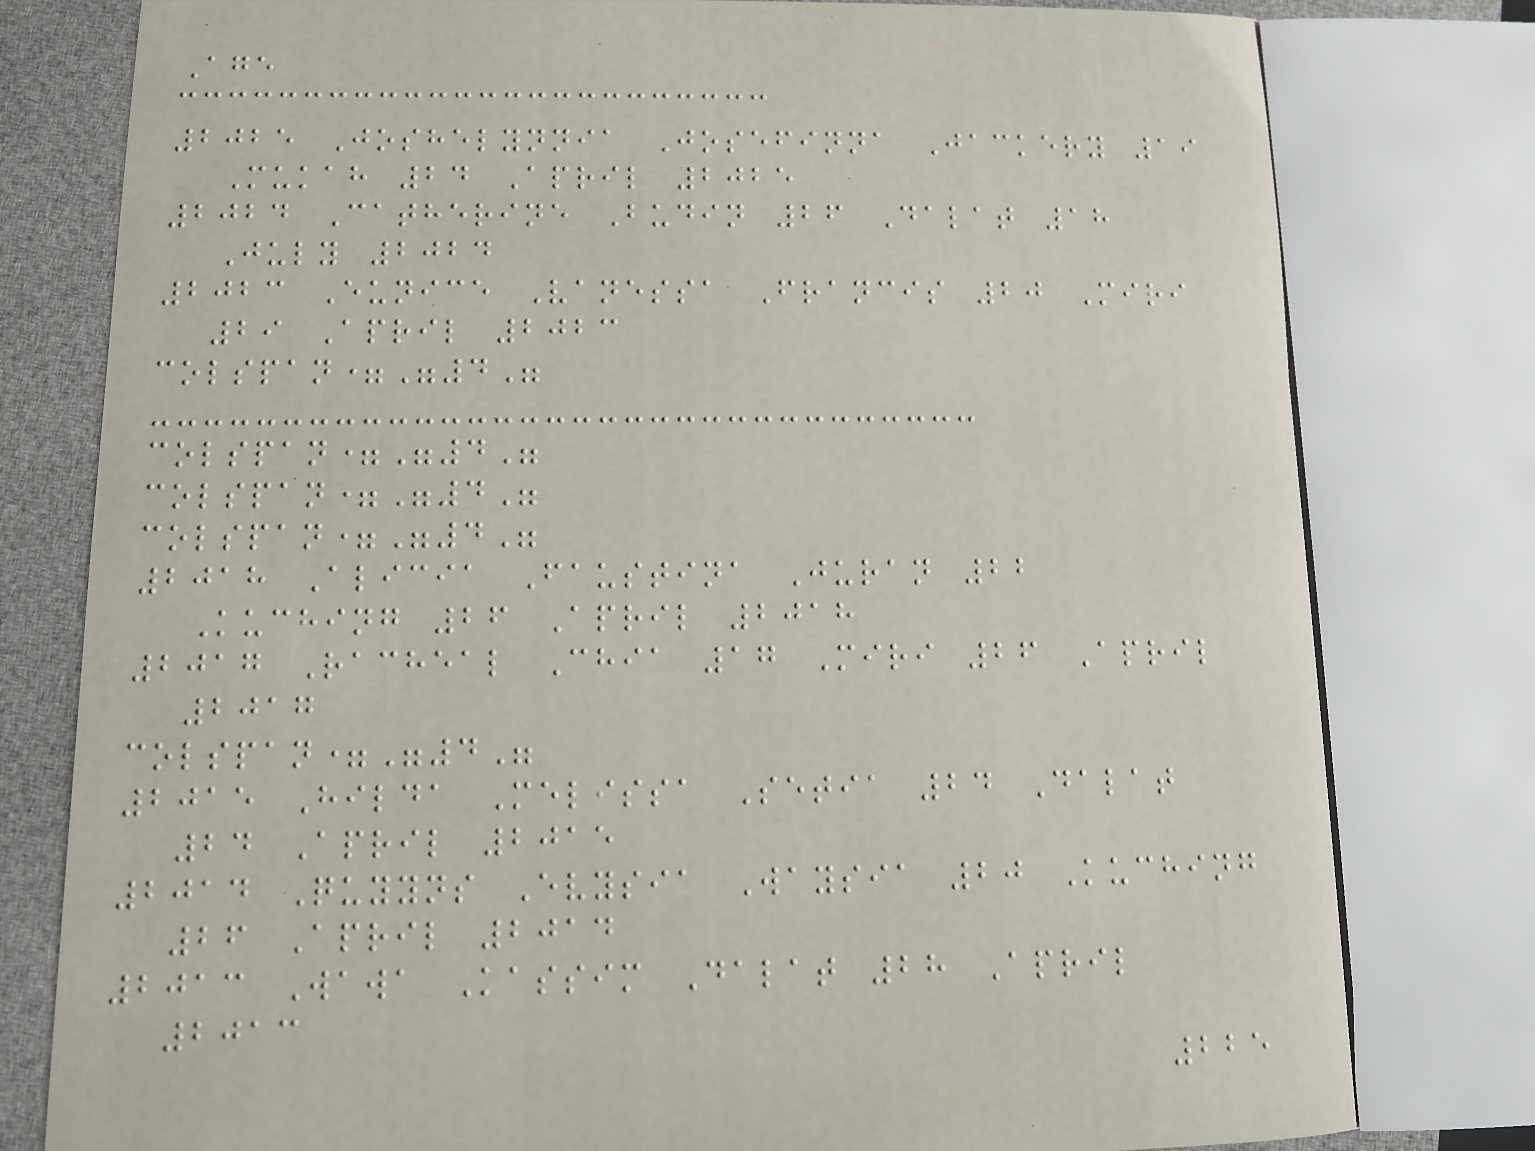Age
2025 Joshelynnia Josefinna Jackery 19
Mukah 24 April 2025
2024 Catherine Budin 26 Dalat 18
July 2024
2023 Eunice Vanessa Francis 20 Miri
29 April 2023
colspan="4"
colspan="4"
colspan="4"
colspan="4"
2018 Alicia Faustina Juran 22
Kuching 26 April 2018
2017 Racheal Chia 17 Miri 26 April
2017
colspan="4"
2015 Hilda Melissa Setia 24 Dalat
24 April 2015
2014 Quyyns Evysia Waysia 20 Kuching
26 April 2014
2013 Wawa Kassim Dalat 28 April
2013
225
